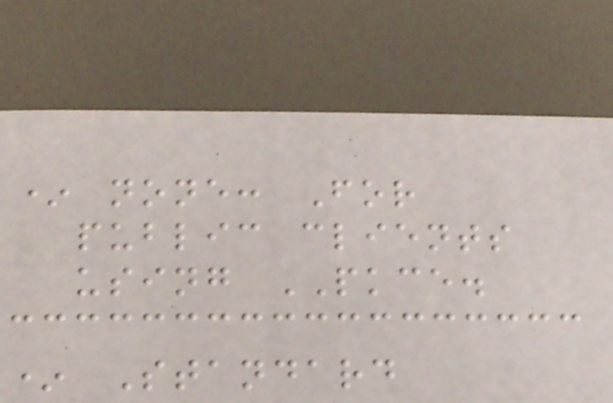* none: For
public clients
using PKCE.
* Standard
